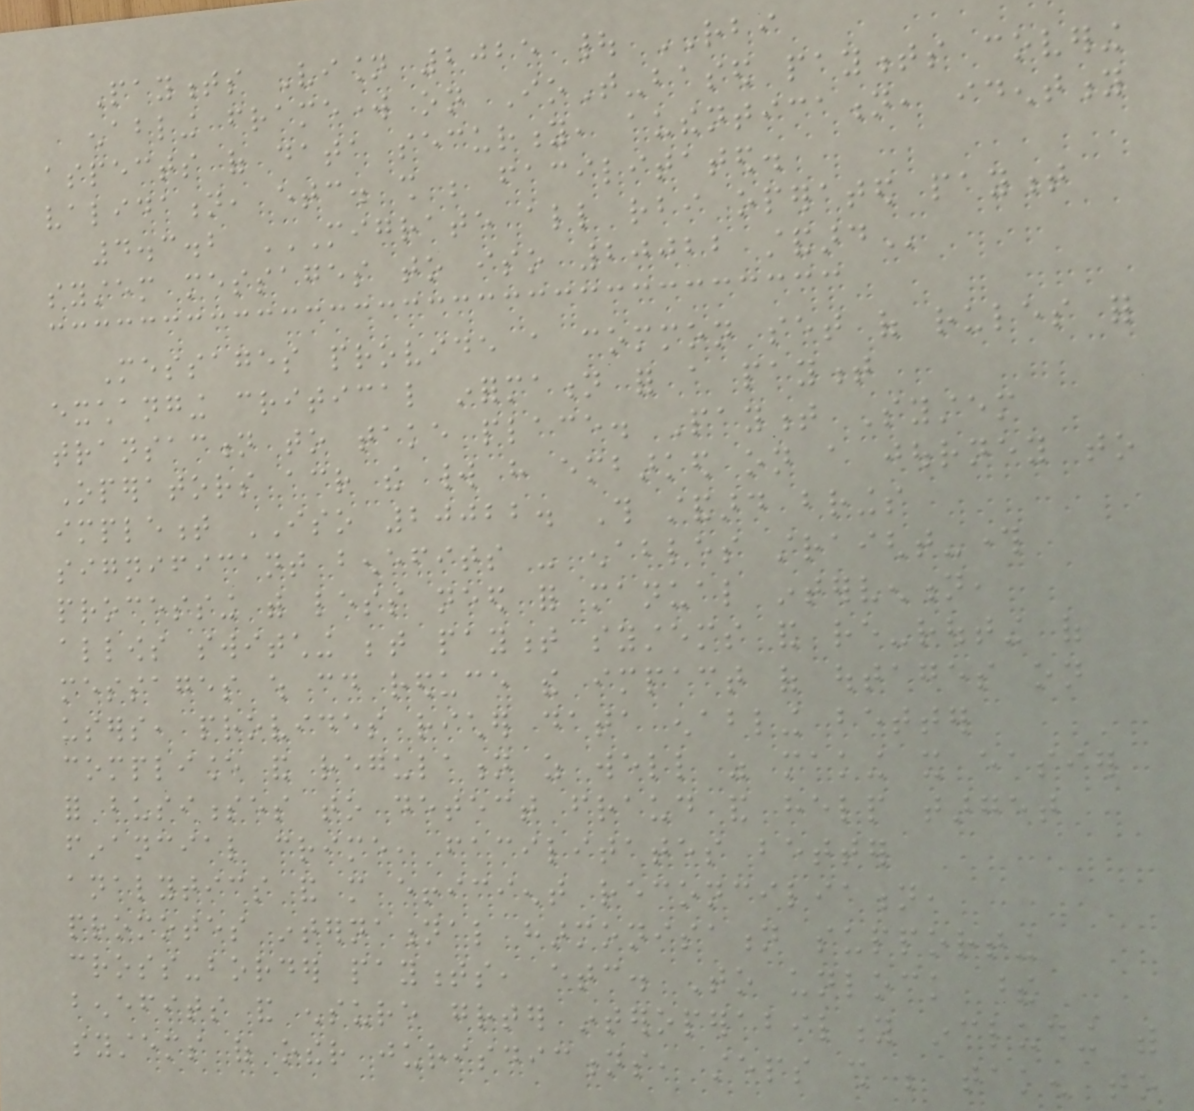Payments Vision 2025 | RBI
enabling framework on IoT-based payments covering
aspects of data security, authentication, identity
validation, etc. shall be facilitated.
4.3.2 MIGRATE ALL RBI OPERATED PAYMENT
SYSTEM MESSAGES TO ISO 20022 STANDARD
Messages provide a common set of rules for
exchanging critical information for a payment
transaction to take place. Payment System
Operators across the world have embarked on a journey to
implement ISO 20022. This standard brings
significant benefits - enables straight-through
processing with less need for manual intervention,
allows switching between payment systems and re-routing of
messages which could reduce the impact of outages on
users, provides richer data enabling better
compliance and regulation as well as making it easier
for businesses to detect fraud and help target
financial crime, facilitates better
analytics and more efficient reconciliation,
promotes international harmonisation supporting
cross-border payments, etc. To unlock these
benefits and ensure greater interoperability including with
systems of other jurisdictions, steps shall be taken to
